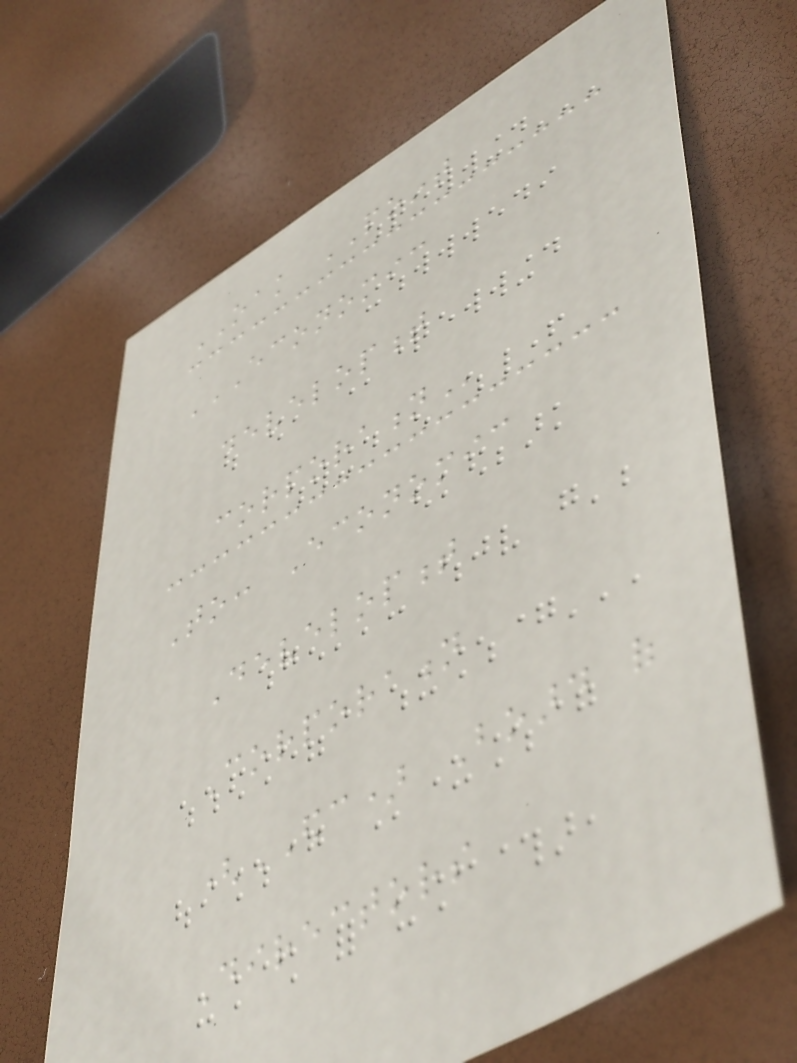OAK POINT
ECONOMIC
DEVELOPMENT
CORPORATION
To: Economic
Development
Corporation
(EDC) Board of
Directors
